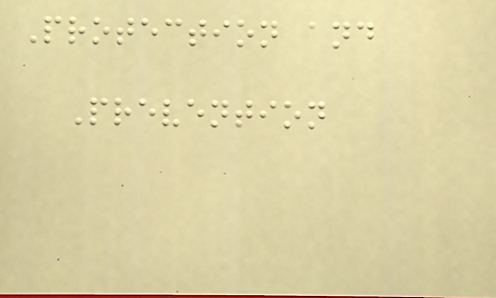Protection and
Prevention
